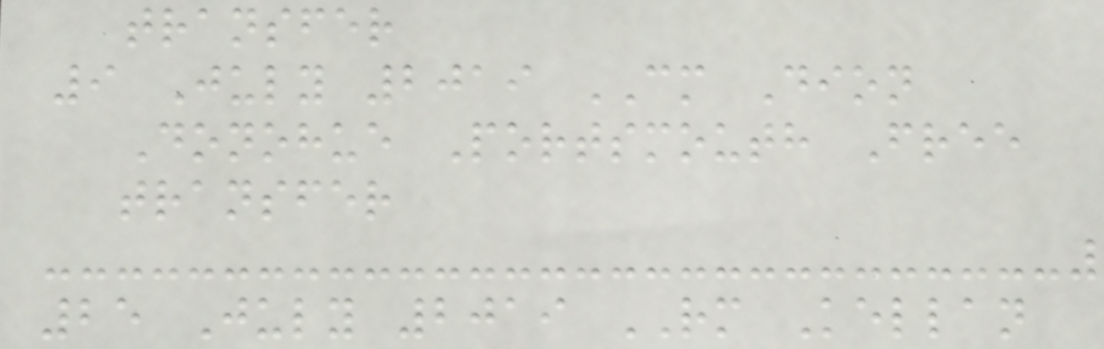transfer
9 July 2019 CM Dion
Donohue Portsmouth Free
transfer
25 July 2019 RM Kellan
